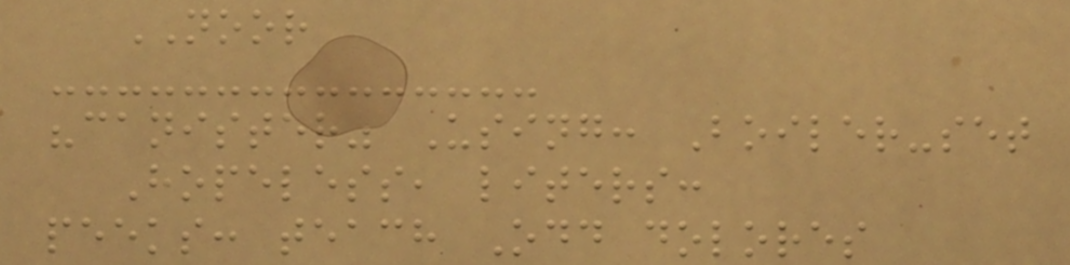NOOR
"canister" Using: Boiler-set
Hopeless, liters:
peeks: teach Odd dolores
